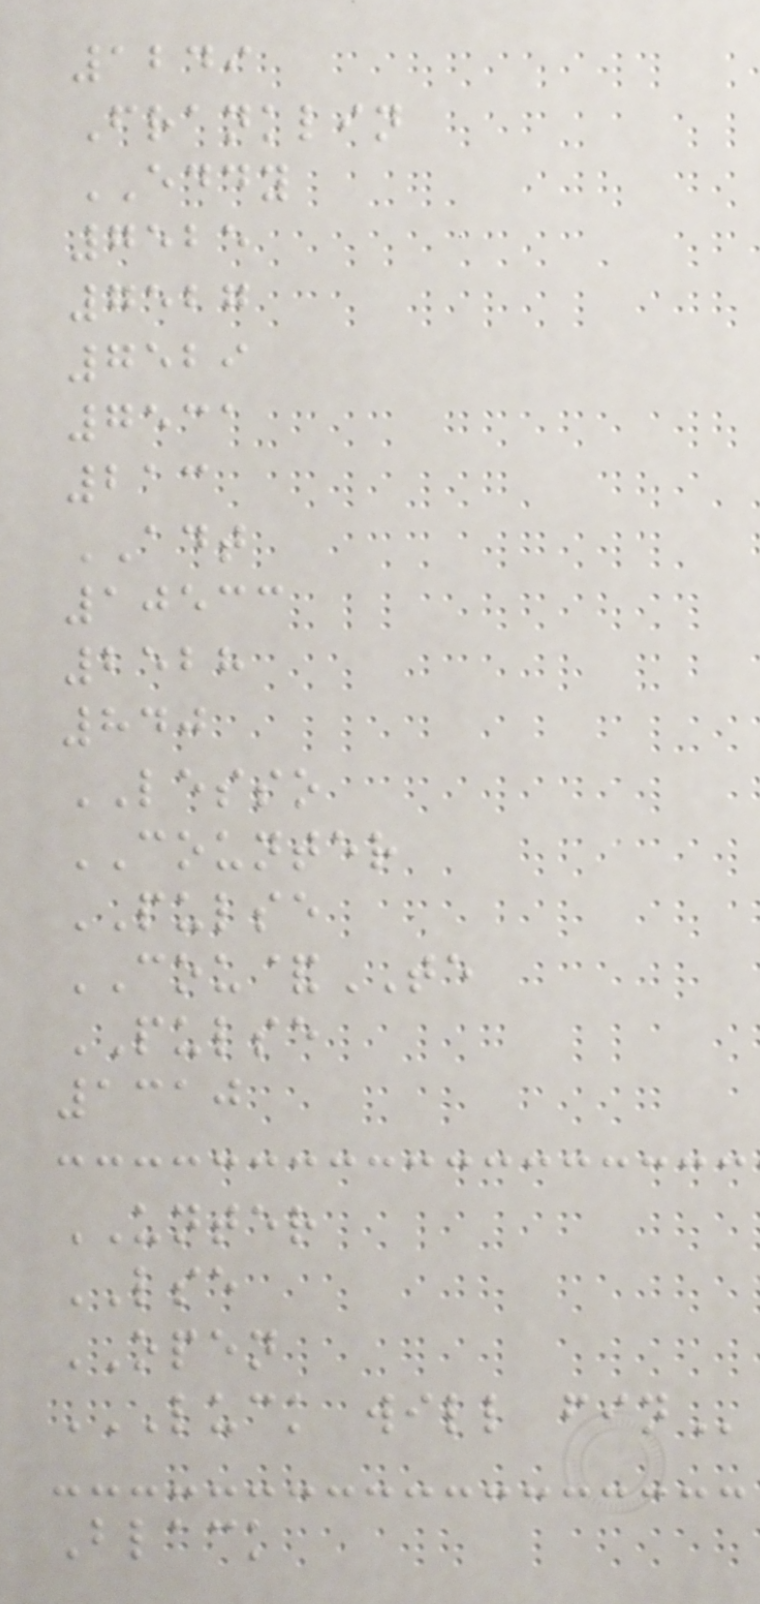1249
Franklin
EDDY
7525
7527
7529
7531
213
ADT
10533
2528
840
LESSO
COUNTER
PULSE
COU&TE
PULSE
1310
UNTER
LSE
OPEN
LUCK WILL FIN
Black
